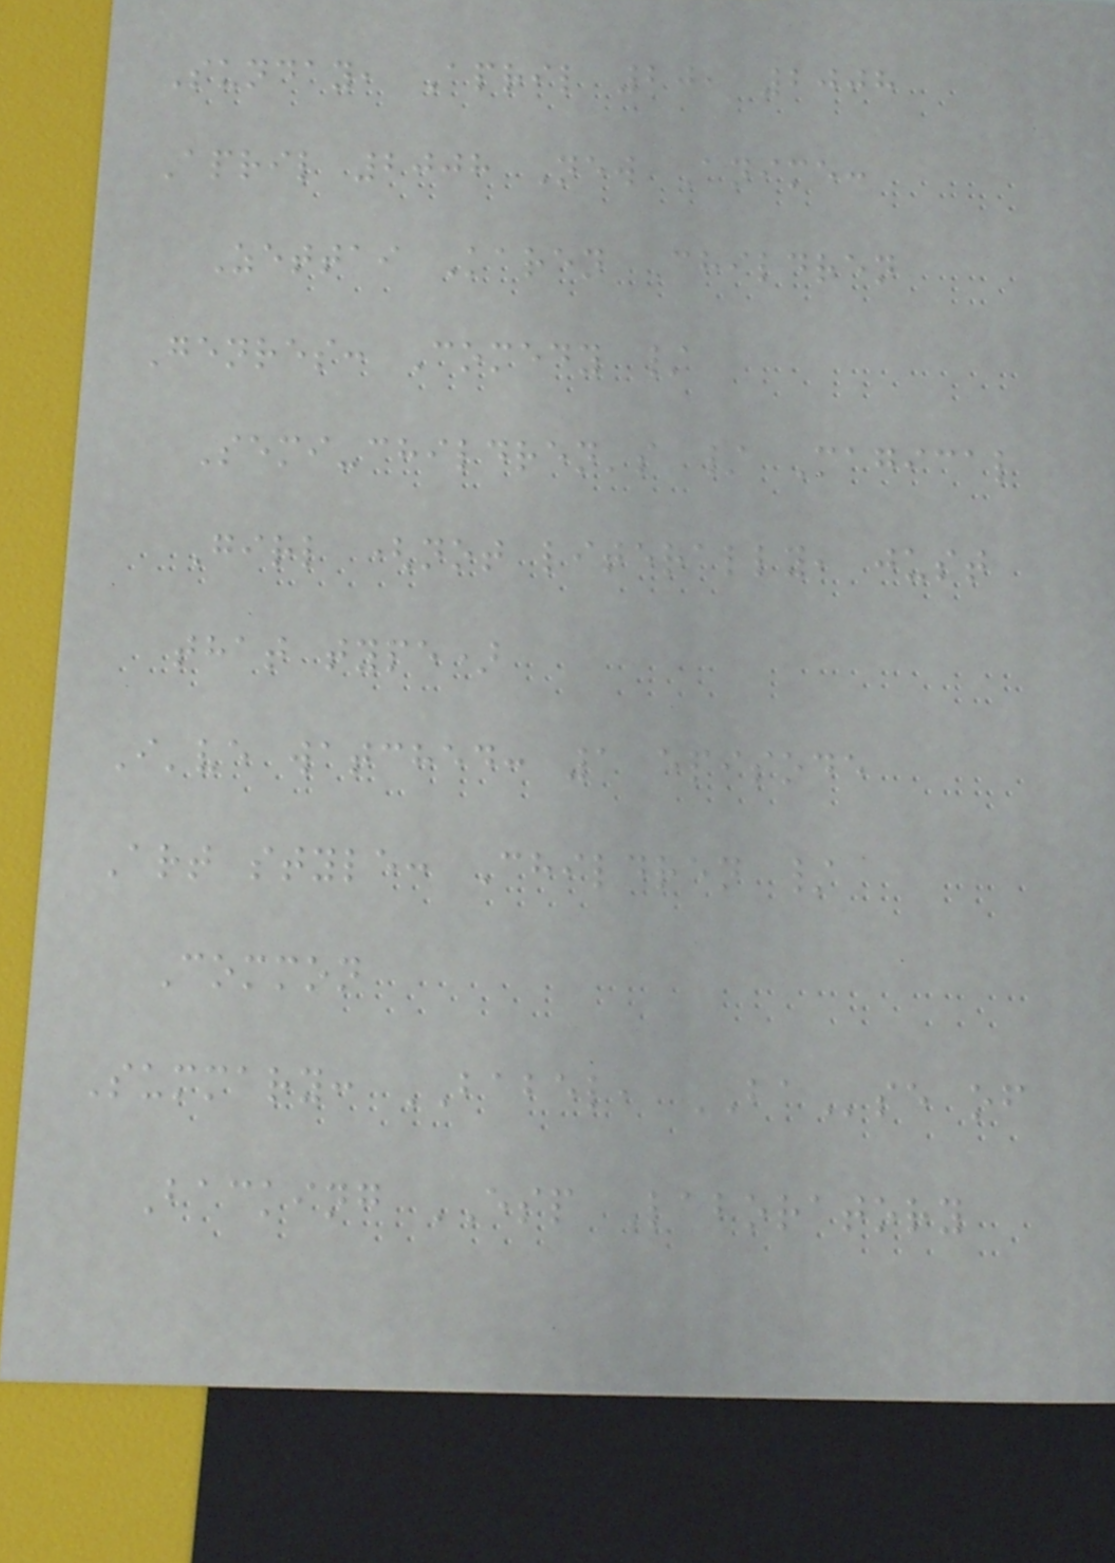Sunday, April 20, 2008
April 2008 New Anime:
Zettai Karen Children
Genres: Comedy /
Semi-children's / Magical
Girl (not literally, just
that type)
I've watched: 1 episode
Art style: Children /
Common
Summary: BABEL, BAse of
Backing ESP Laboratory
